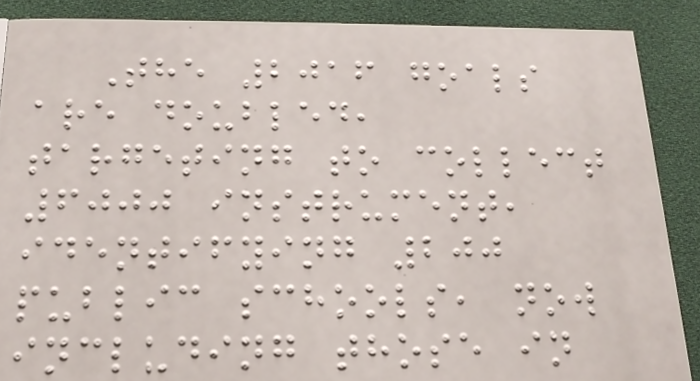The 2016 goals
are doubled,
targeting to collect
6000 instrument,
identifying 200
public schools, now
including those in
